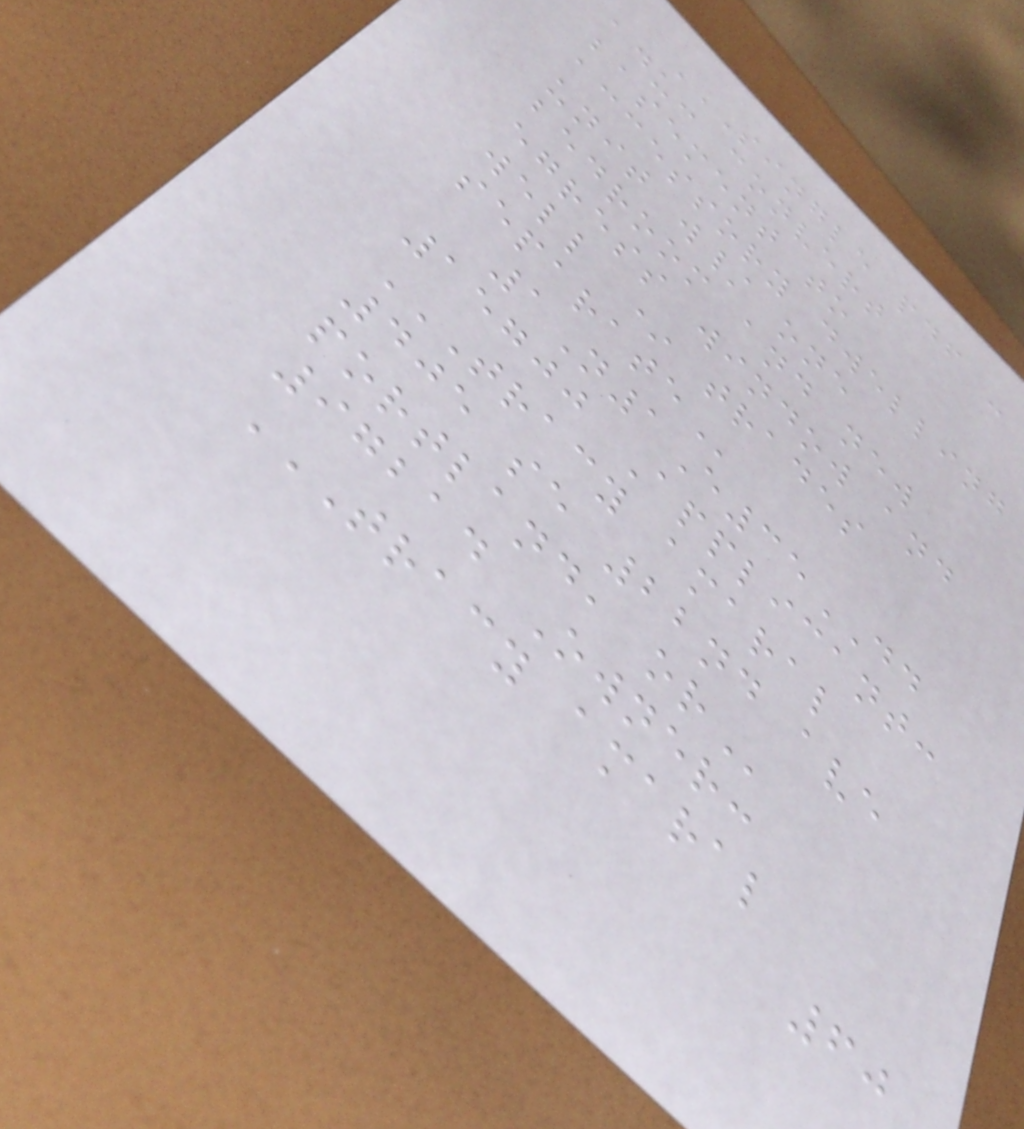SINGLE PDF -
ADU: CONVERT
BASEMENT TO
ACCESSORY DWELLING
UNIT W/ ONE
BEDROOM AND NEW
EGRESS WINDOW AND
WELL * TRADES
SEPARATE
1N1E35DD
15700 Applicant:
TRACY AMARAL
405 SE 22ND AVE
PORTLAND, OR
97214 Owner:
TRACY AMARAL
60
